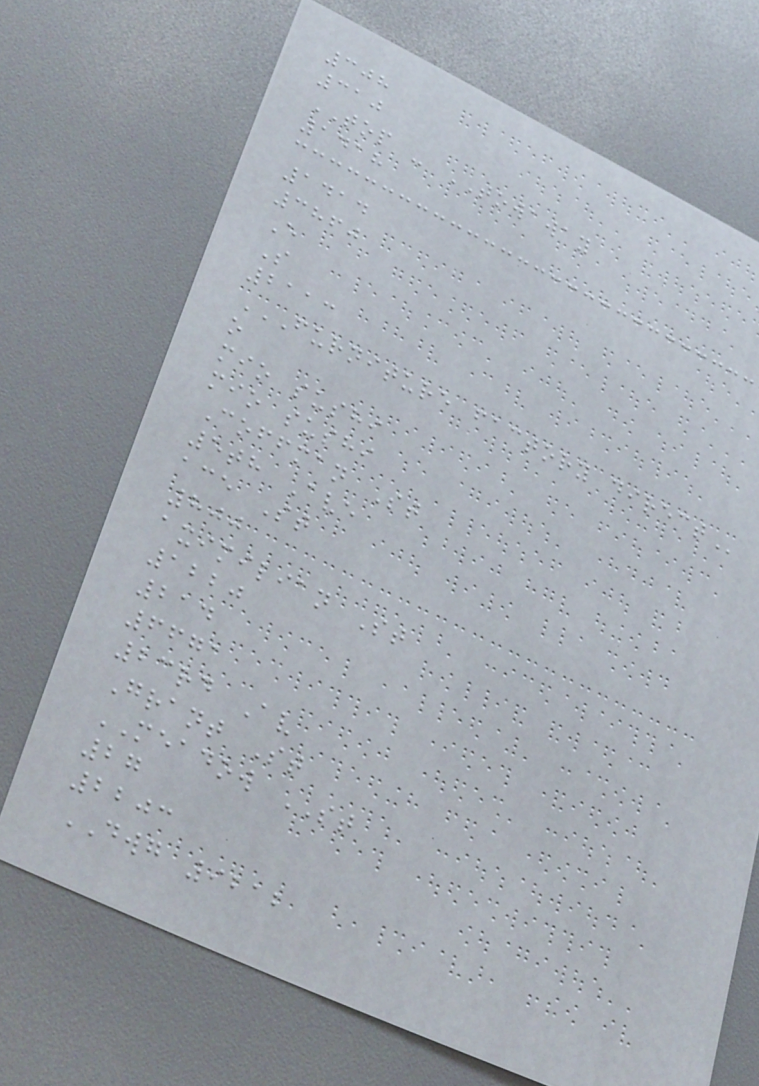308
310
TOP - TOWAWAY
1418
1414
3860
E
S
2113
FURNITURE FACTORY DIRECT
o
mio sushi
mio sushi
Coffman St
5th Ave
ace St
800
aximilian St
1220
214
6671
23rd Av
Grant St
MEADOW ST
27
2203
DWG 9212
